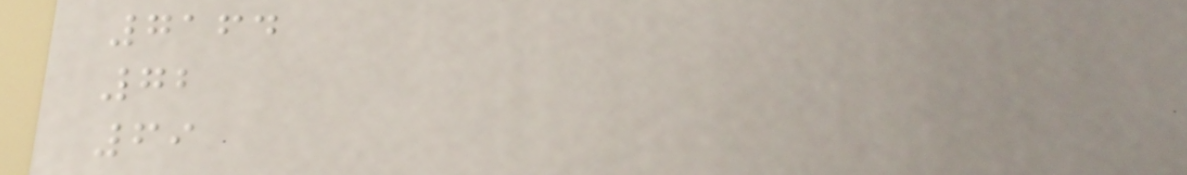7164
72
69
